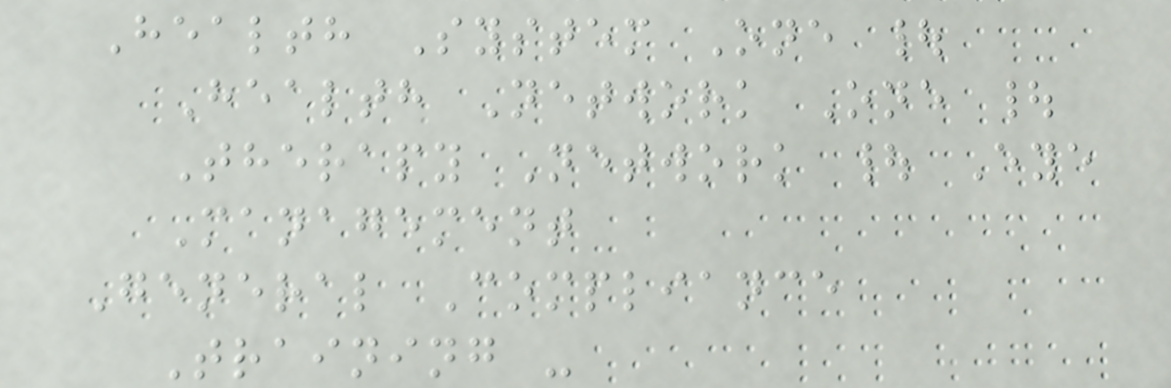Health System One |
Health Network One |
Therapy Network | Eye
Management
General Compliance
Training -
